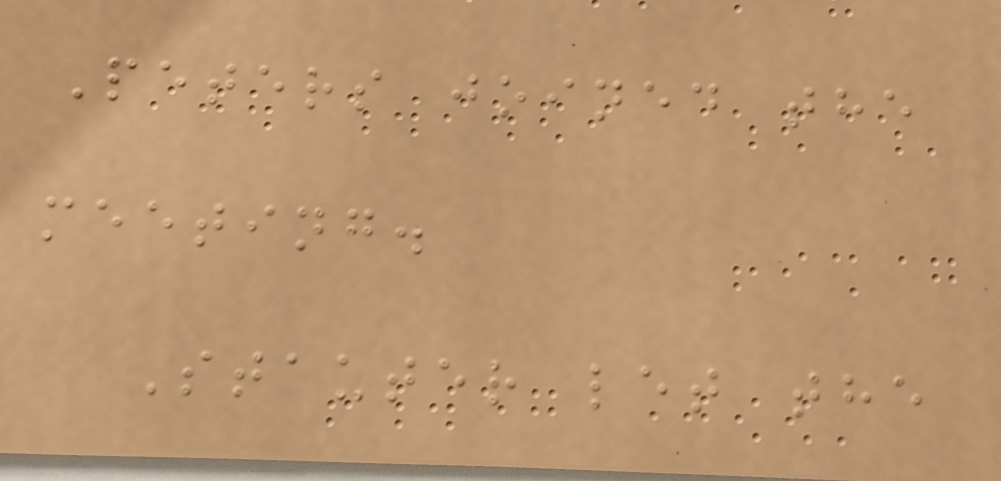Peters joined the
meeting.
Stauter let the
